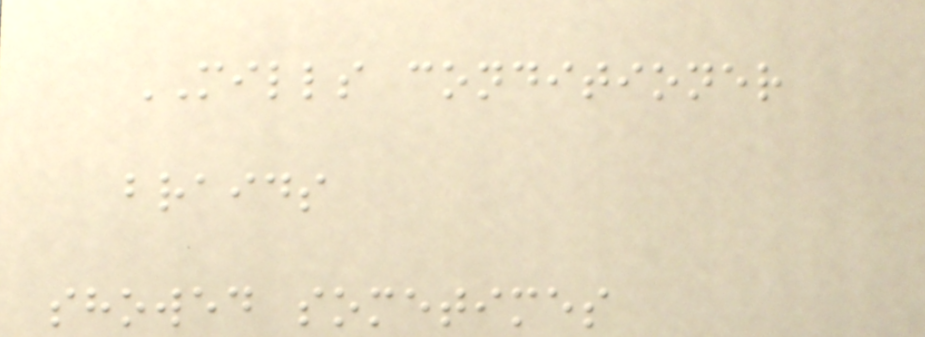MILLS conditioner
braids
showed sometimes
